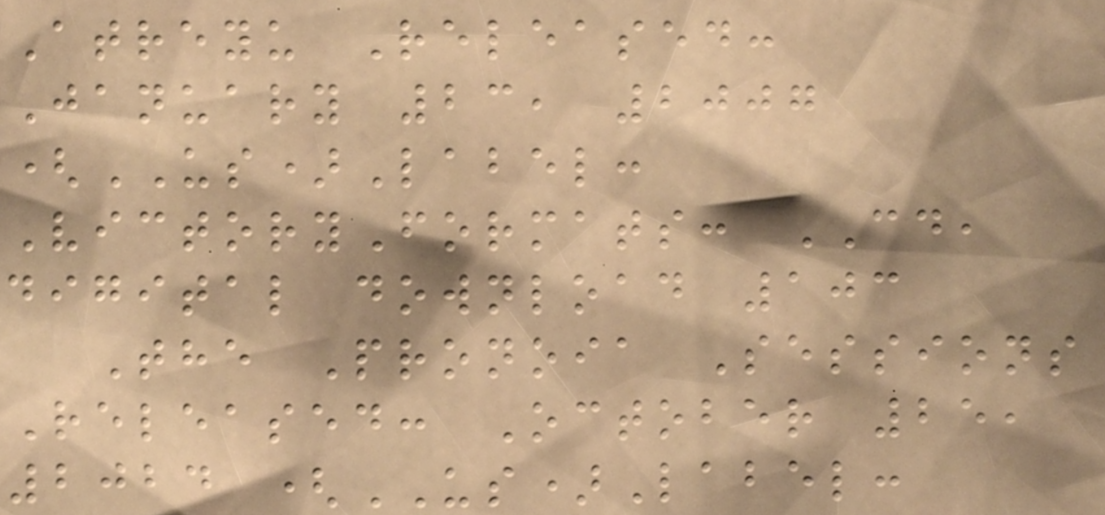Atreyu Released:
January 23, 2007
(US)Label:
VictoryFormats: CD,
digital download 103
The Pronoia Sessions
Released: October 25,
2024 (US)Label:
